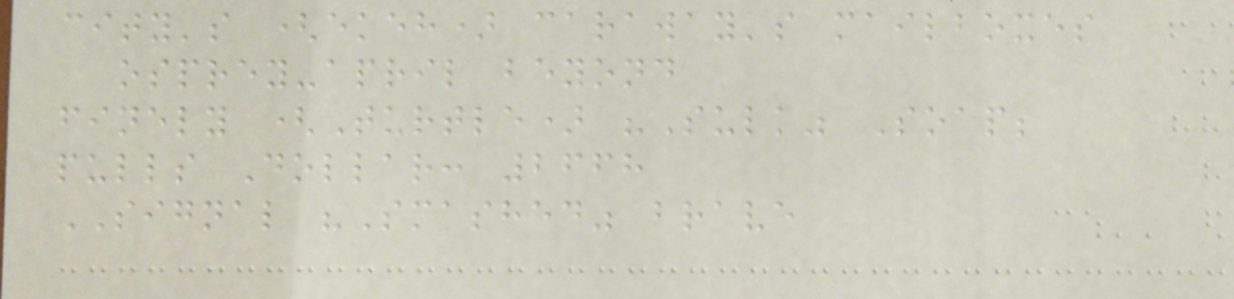city's (ekeh) caraway's mailboxes
osprey-april beyond
finely (Turtle) "Sulk" Soap;
pulls Dollar: 2668
SIGNAL "Smashed" brave
